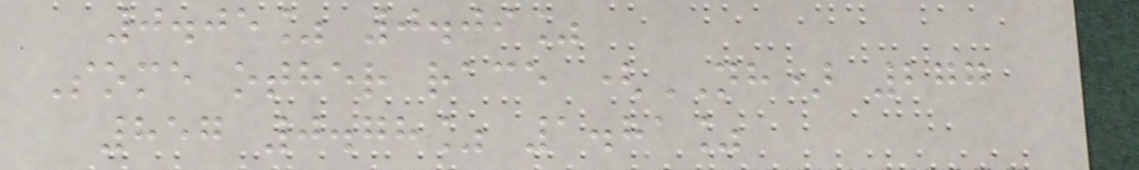0.05% 0.09%
Some other race (NH) 277
857 0.78% 1.81%
